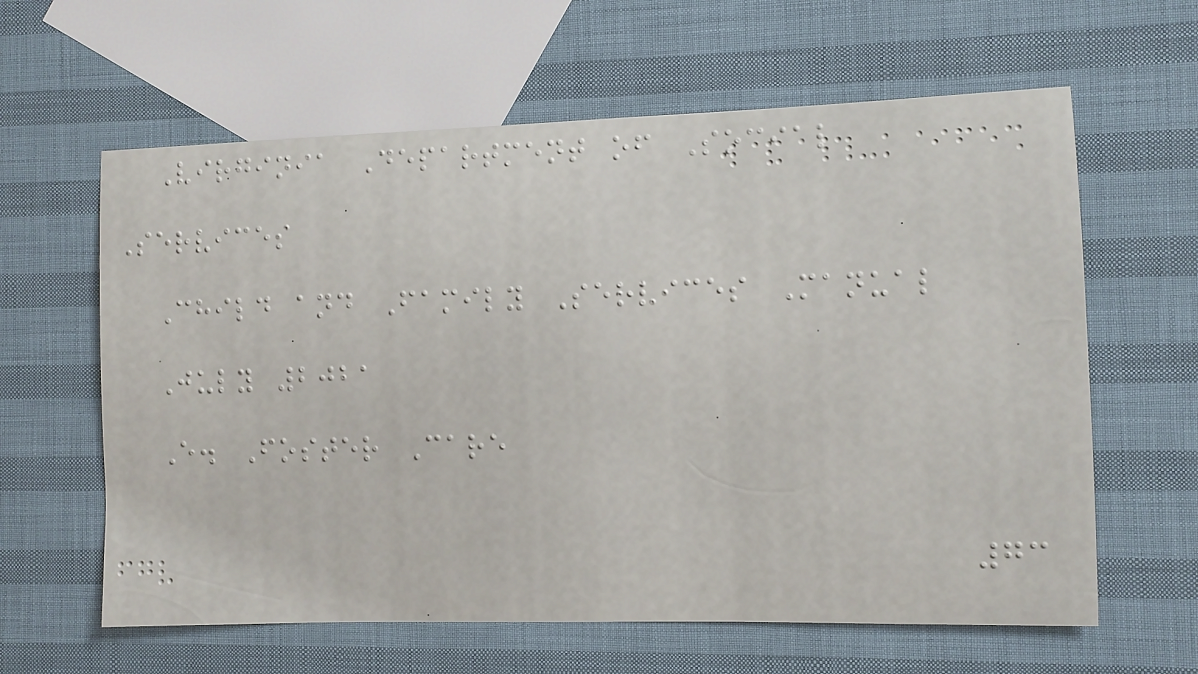Virginia Department of Social
Services
Child and Family Services Manual
July 2021
E. Foster Care
73
